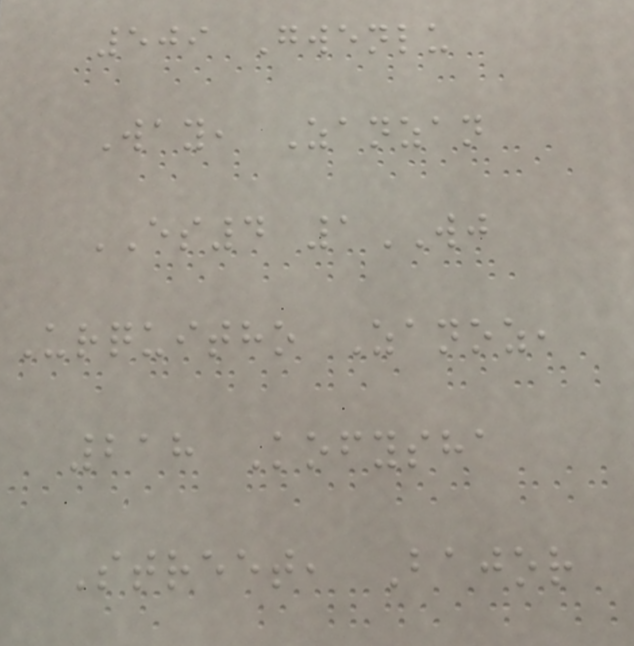509 Gwenlu
Way, Zanzan
ES4 1WJ
Urquitho Zanoz,
218 Kofysha
Street, Bajor
